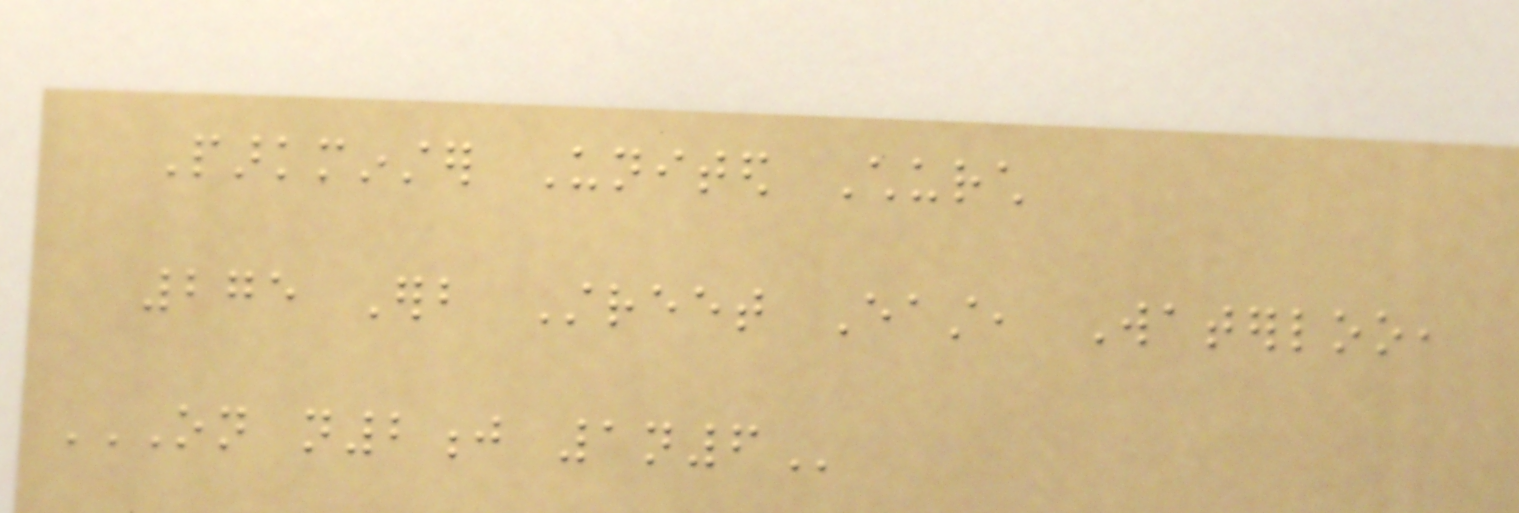Parkminster United Church
275 Erb Street East, Waterloo,
ON N2J 1N6
